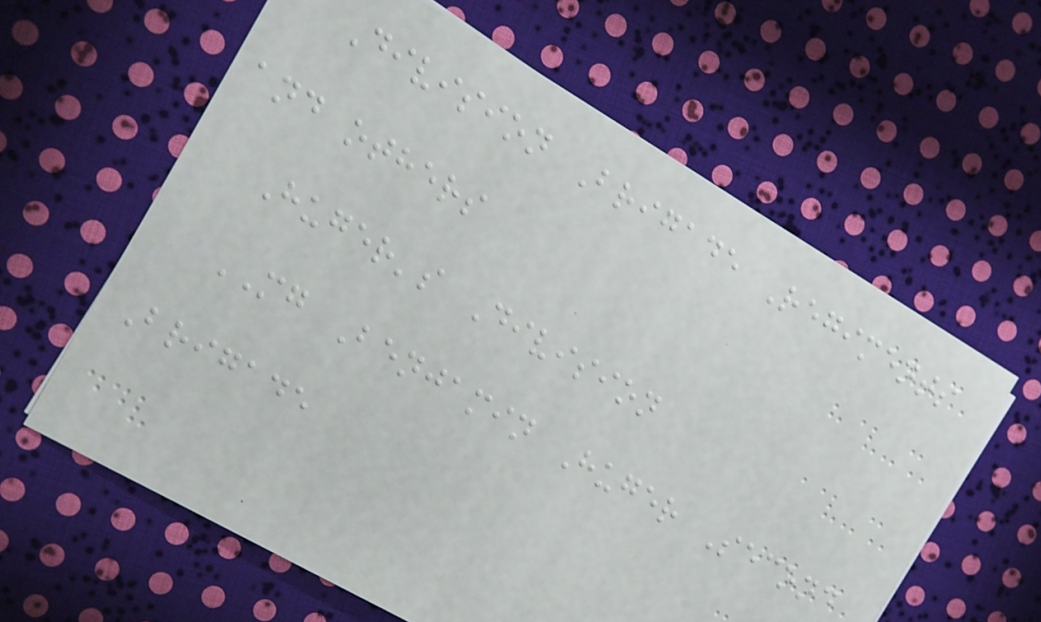Division Brigade Regiments
and others
Huger's Division
MG Benjamin Huger Second
Brigade
